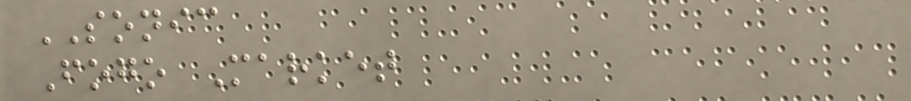SONIC
Fogo Market
